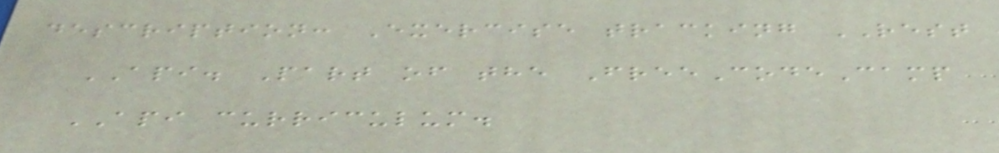description: Exercise tracking REST
API. Part of the FreeCodeCamp
API curriculum.
